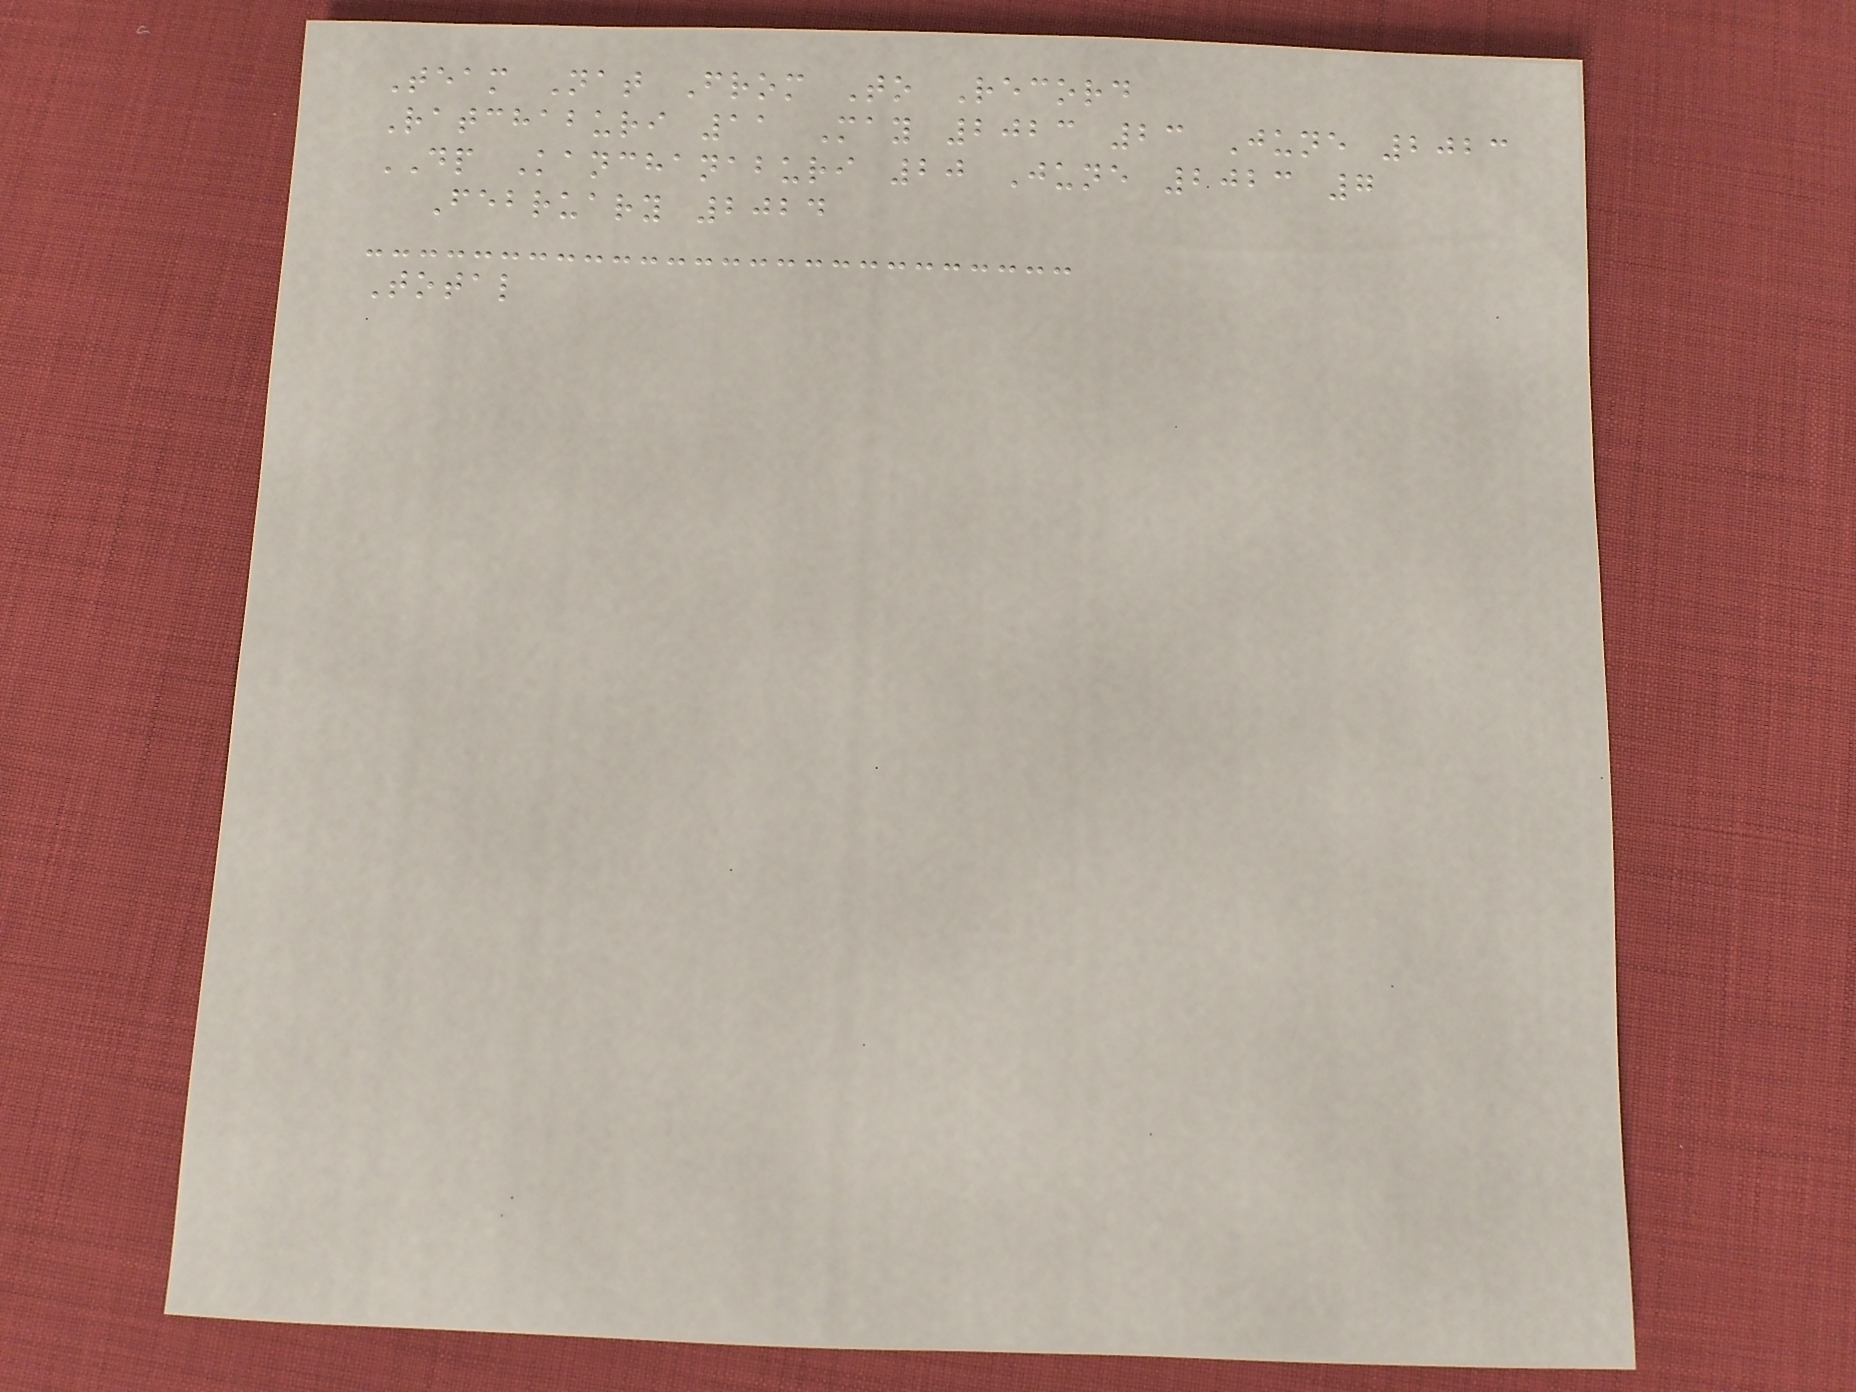Team Nat From To Record
Ratchaburi 11 May 2023 23 June 2023
DP Kanchanaburi 20 June 2023 7
February 2024
Total
